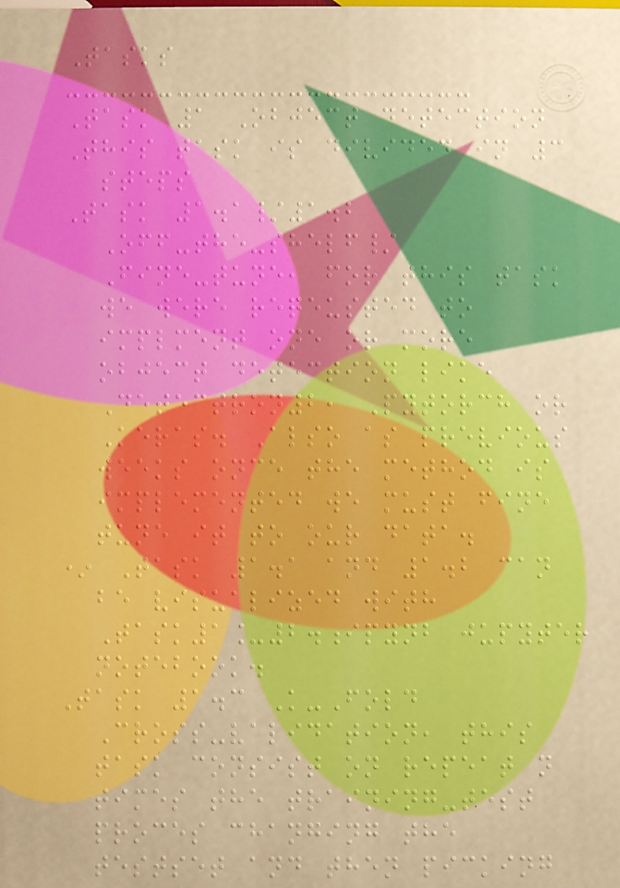Tasks
Task 1 Object detection
This task is divided in 3
steps
Task 1.1/1.2
Off-the-shelf/
Fine-tune, for this task
we were reqeusted to
implment one or more
object detection like
Detectron2, Pytorch or
Keras. Also as previous
weeks once the method is
implemented we must fine
tune it to our data.
* Task 1.1 and 1.2 can
be visualized with
Task1_2.ipynb jupyter
notebook.
Task 1.3 K-Fold
Cross-validation, this
task consist on repeat n
times the training-test
proces changing the
testset and then picking
